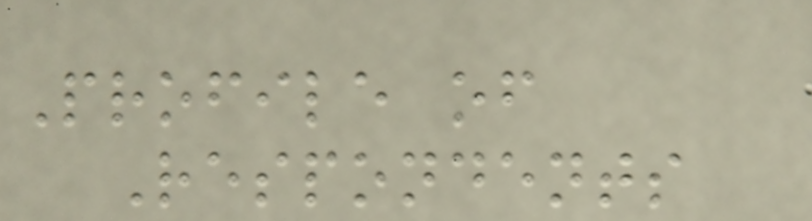Profile of
Respondents
